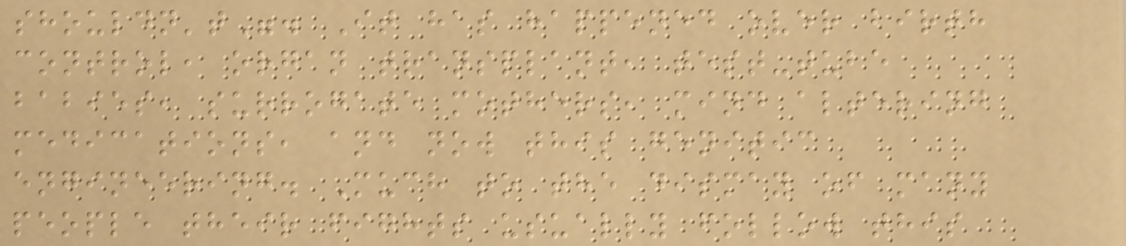shouldn't". It has happened over birth
control, organ transplant, test-tube
babies, surrogate mothers, mind altering
medications, and now this genitic
engineering. Much to the dismay of many
people their fights usually follow this
